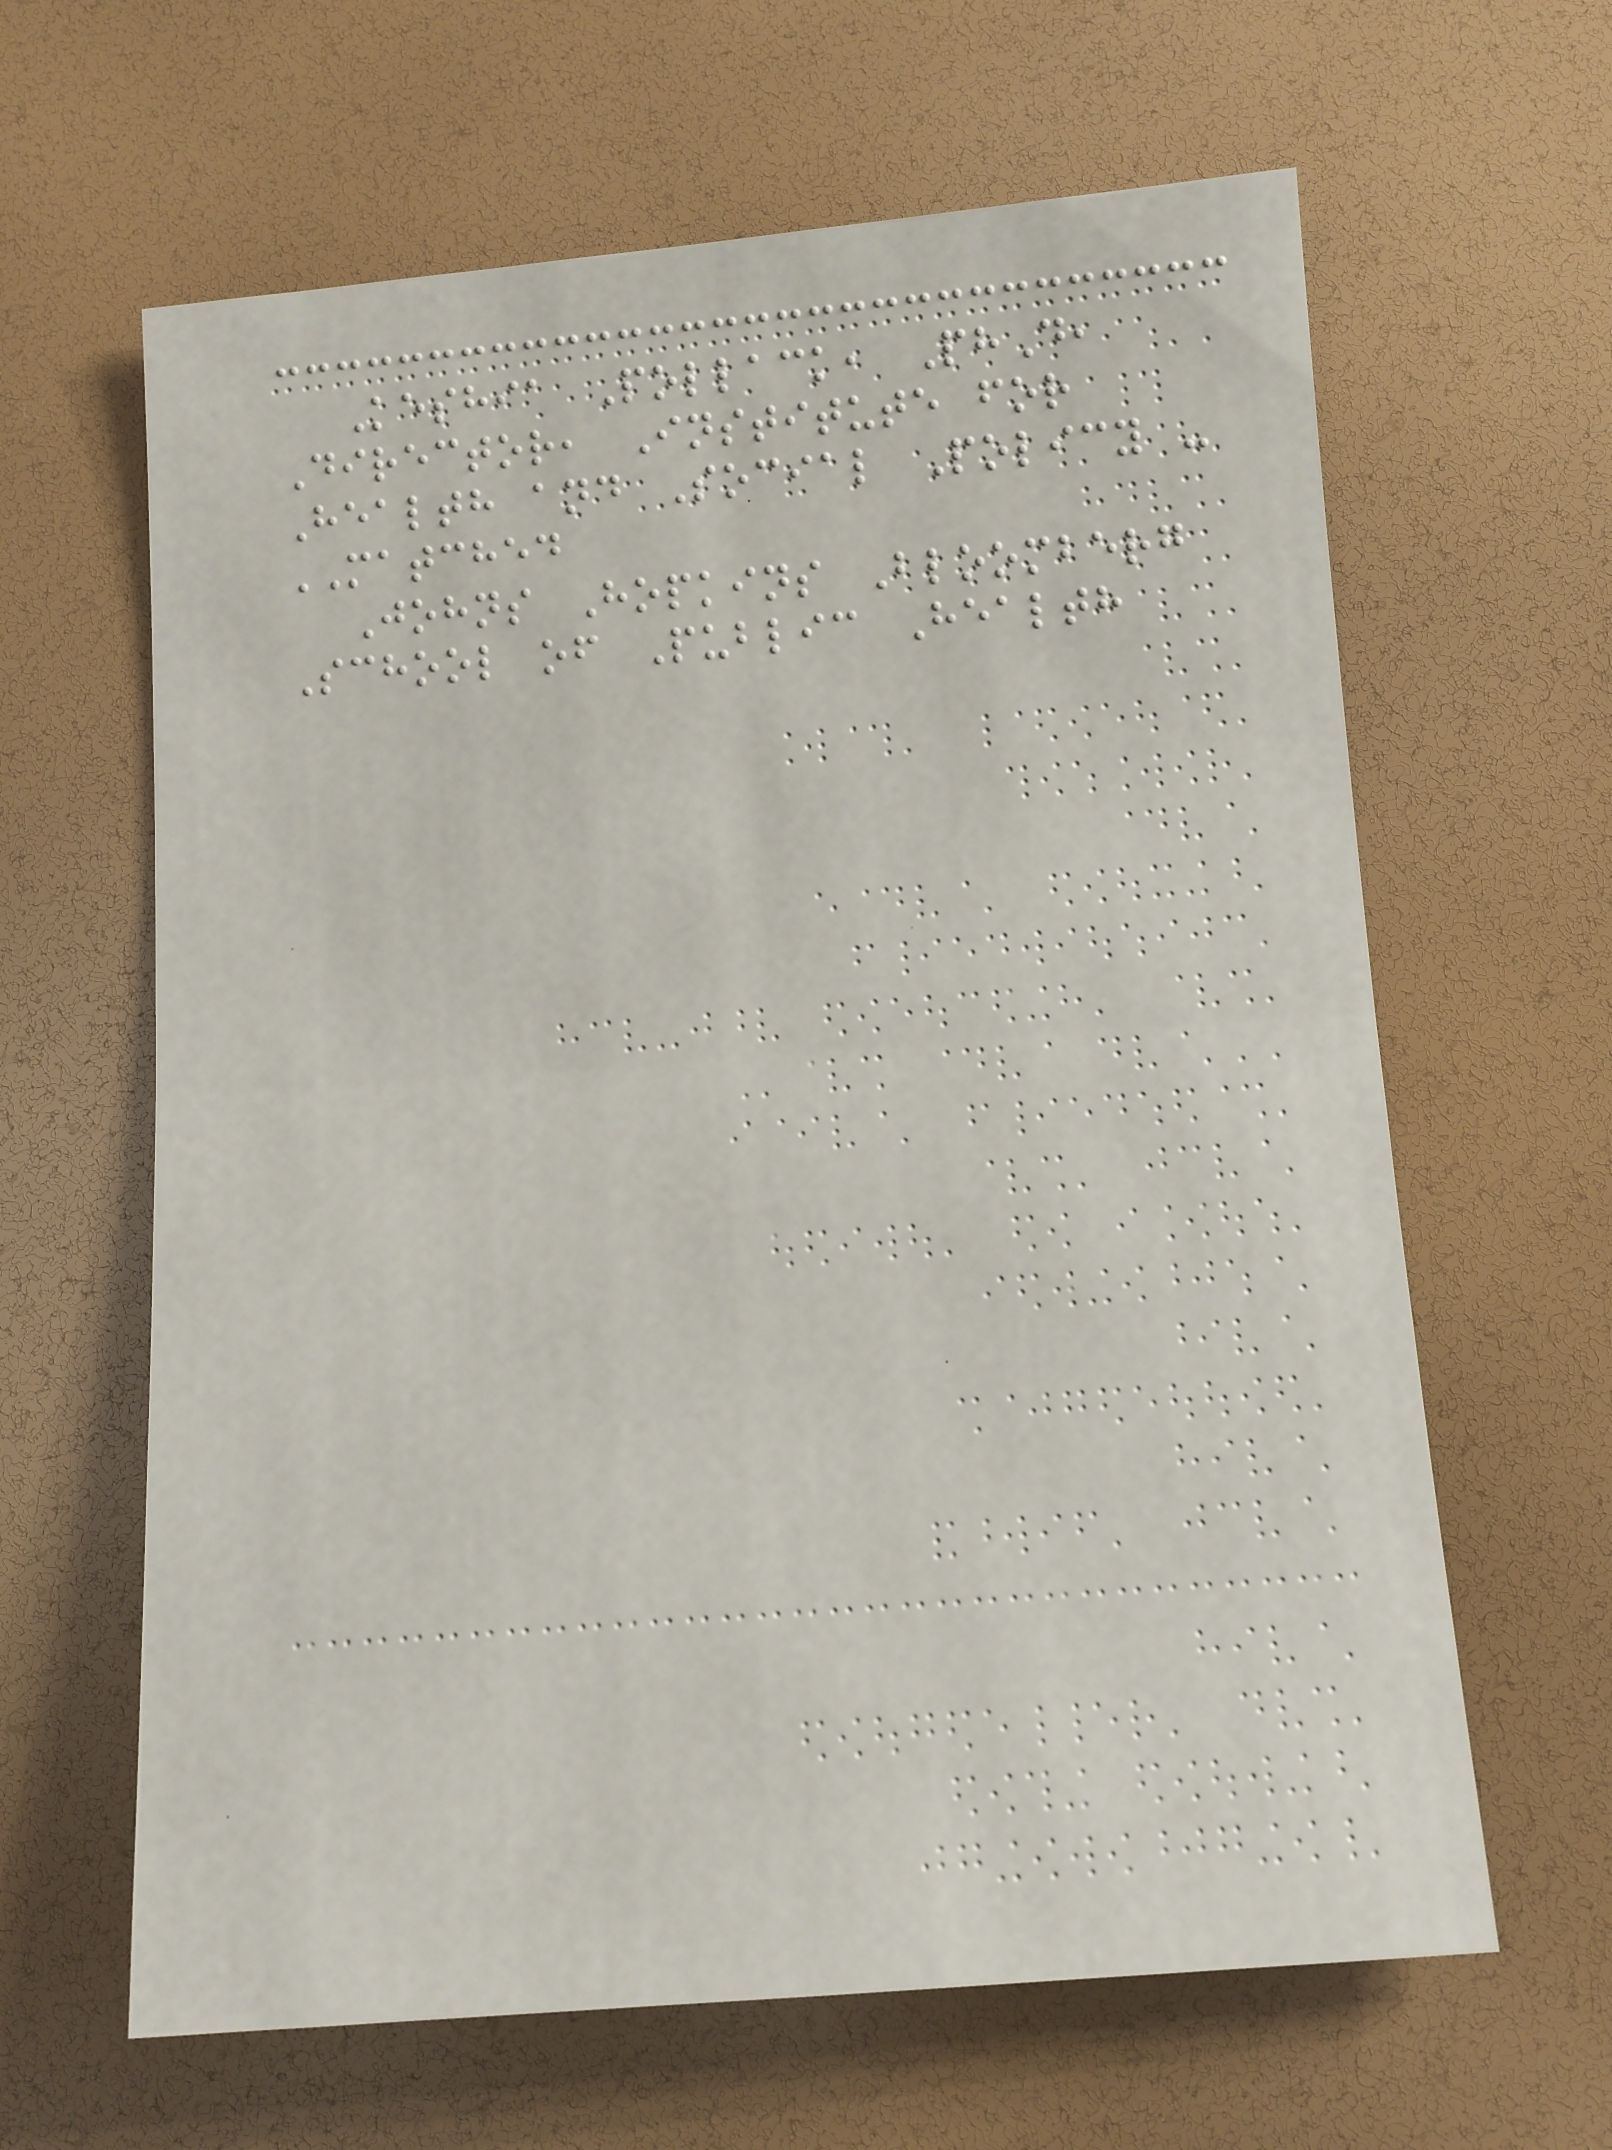Keshia Pollack, PhD,
Director, Institute for
Health and Social Policy -
MATCHED
Johns Hopkins Bloomberg
School of Public Health
